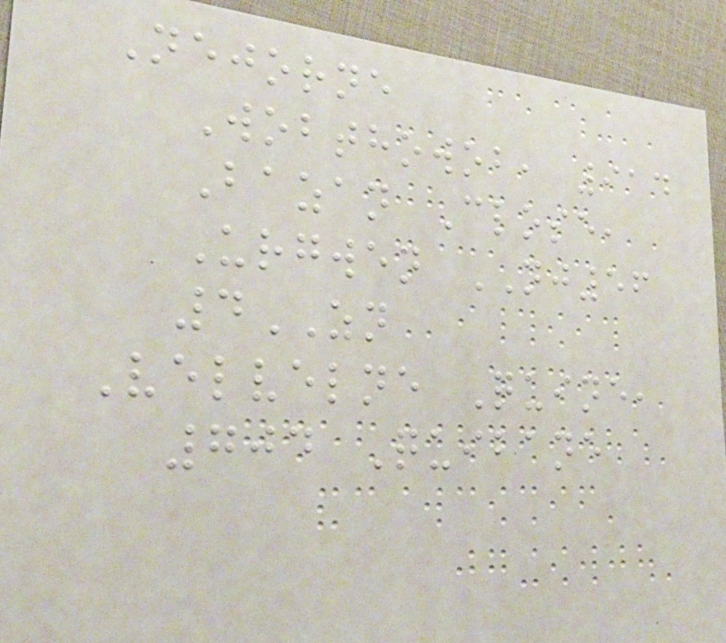Nejorne
Wobthowob, 914
Bazan Close,
Urgwen NJ56
4ZN
Velvelne Quine,
704 Quibane
